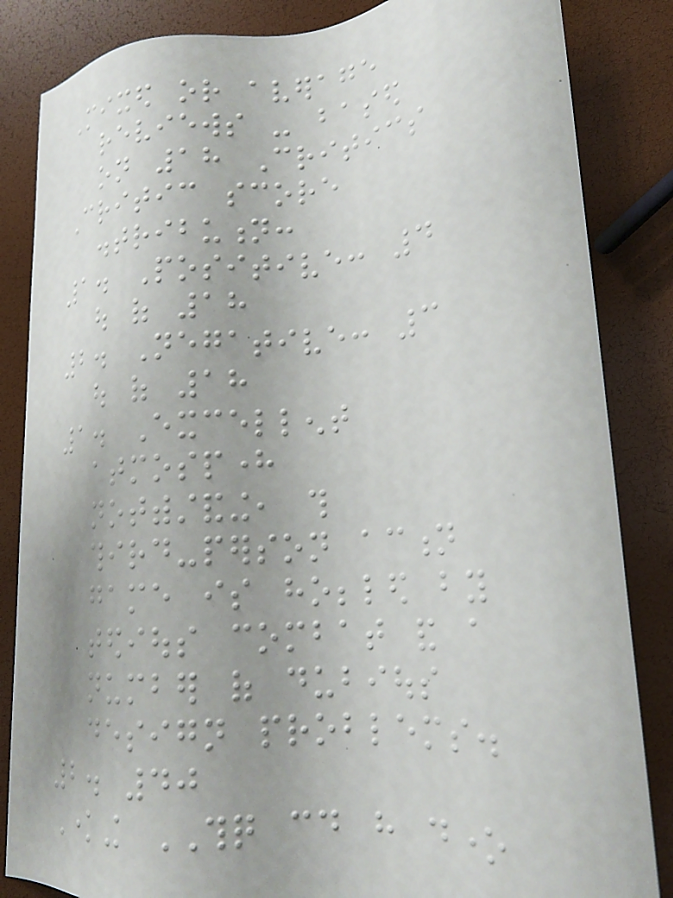Mixed or average
reviews - based
on 18 Critics
Critic score
distribution:
1. Positive: 4
out of 18
2. Negative: 3
out of 18
1. Excellent
atmosphere
notwithstanding, this
third-person action
game is hobbled by
tedious combat and a
number of dubious
design problems.
2. 40
Knowing THQ could have done
